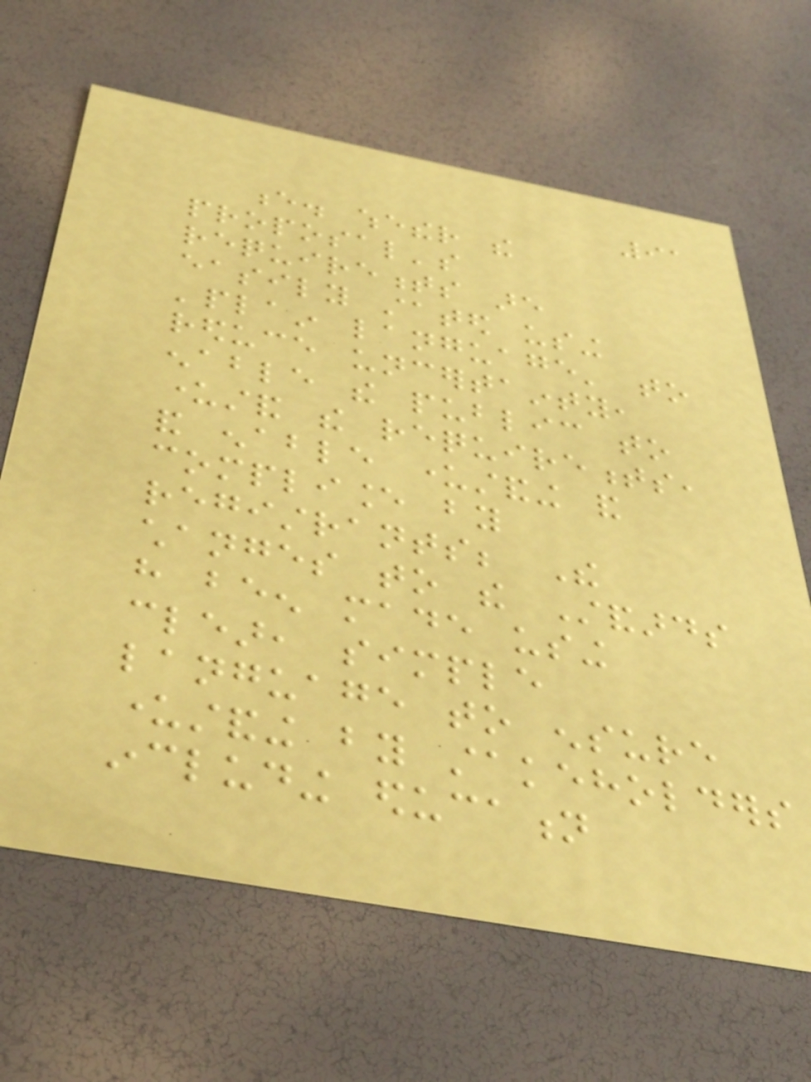91
e. whether the
proposal's
requirements are
easily stated using
'plain language' to
reduce uncertainty,
enable the public to
understand the requirements,
and enable understanding and
compliance by
registrants; The
changes to the Standards
have been made using
clear, simple
language to ensure
understanding by stakeholders
including education
